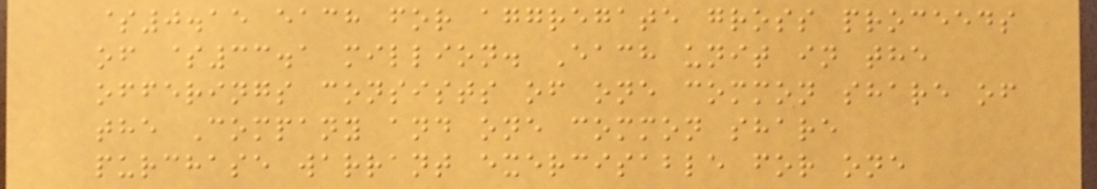$0.15 each for aggregate gross proceeds
of $33.1 million. Each unit in the
offerings consists of one common share of
the Company and one common share
purchase warrant exercisable for one
